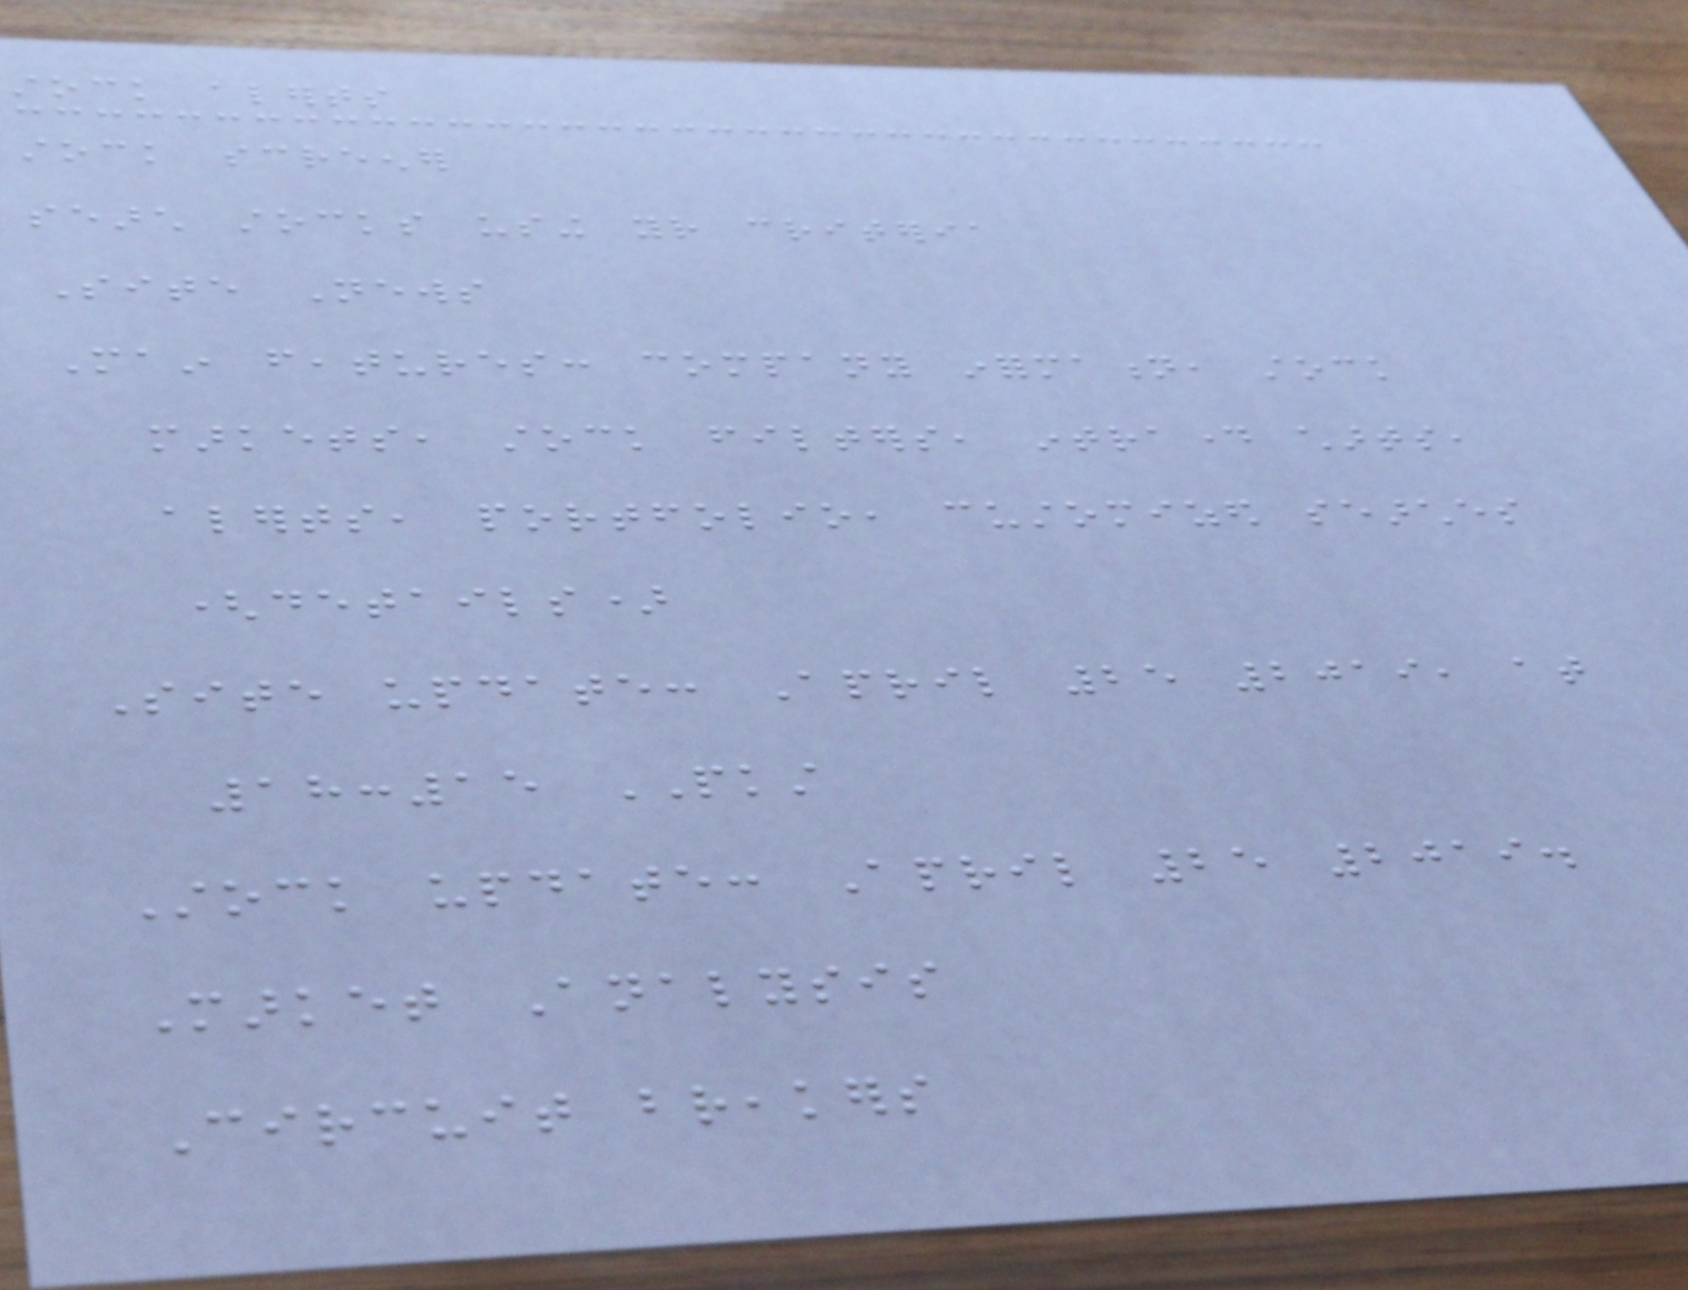stock alerts
stock screener
search stocks using your criteria
Site News
Main features: company information, stock
markets, stock filters, intraday charts,
alerts, portfolio, customized searches
(details)
Site update: April 25 2019, at
18:15 PKST
Stock update: April 25 2019.
Market Analysis
Circuit breakers
